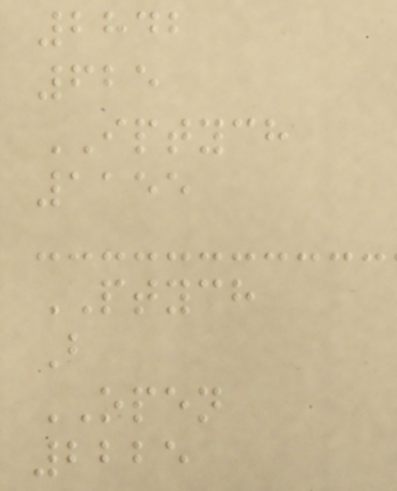2842
625
IPTYCH
1155
PTYCH
B
OPEN
2225
